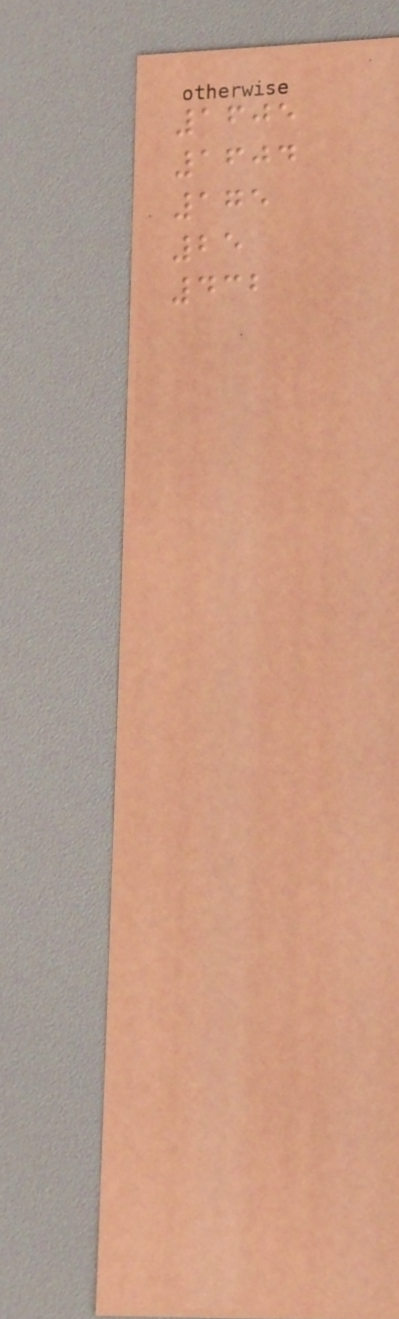1605
1604
175
25
432
